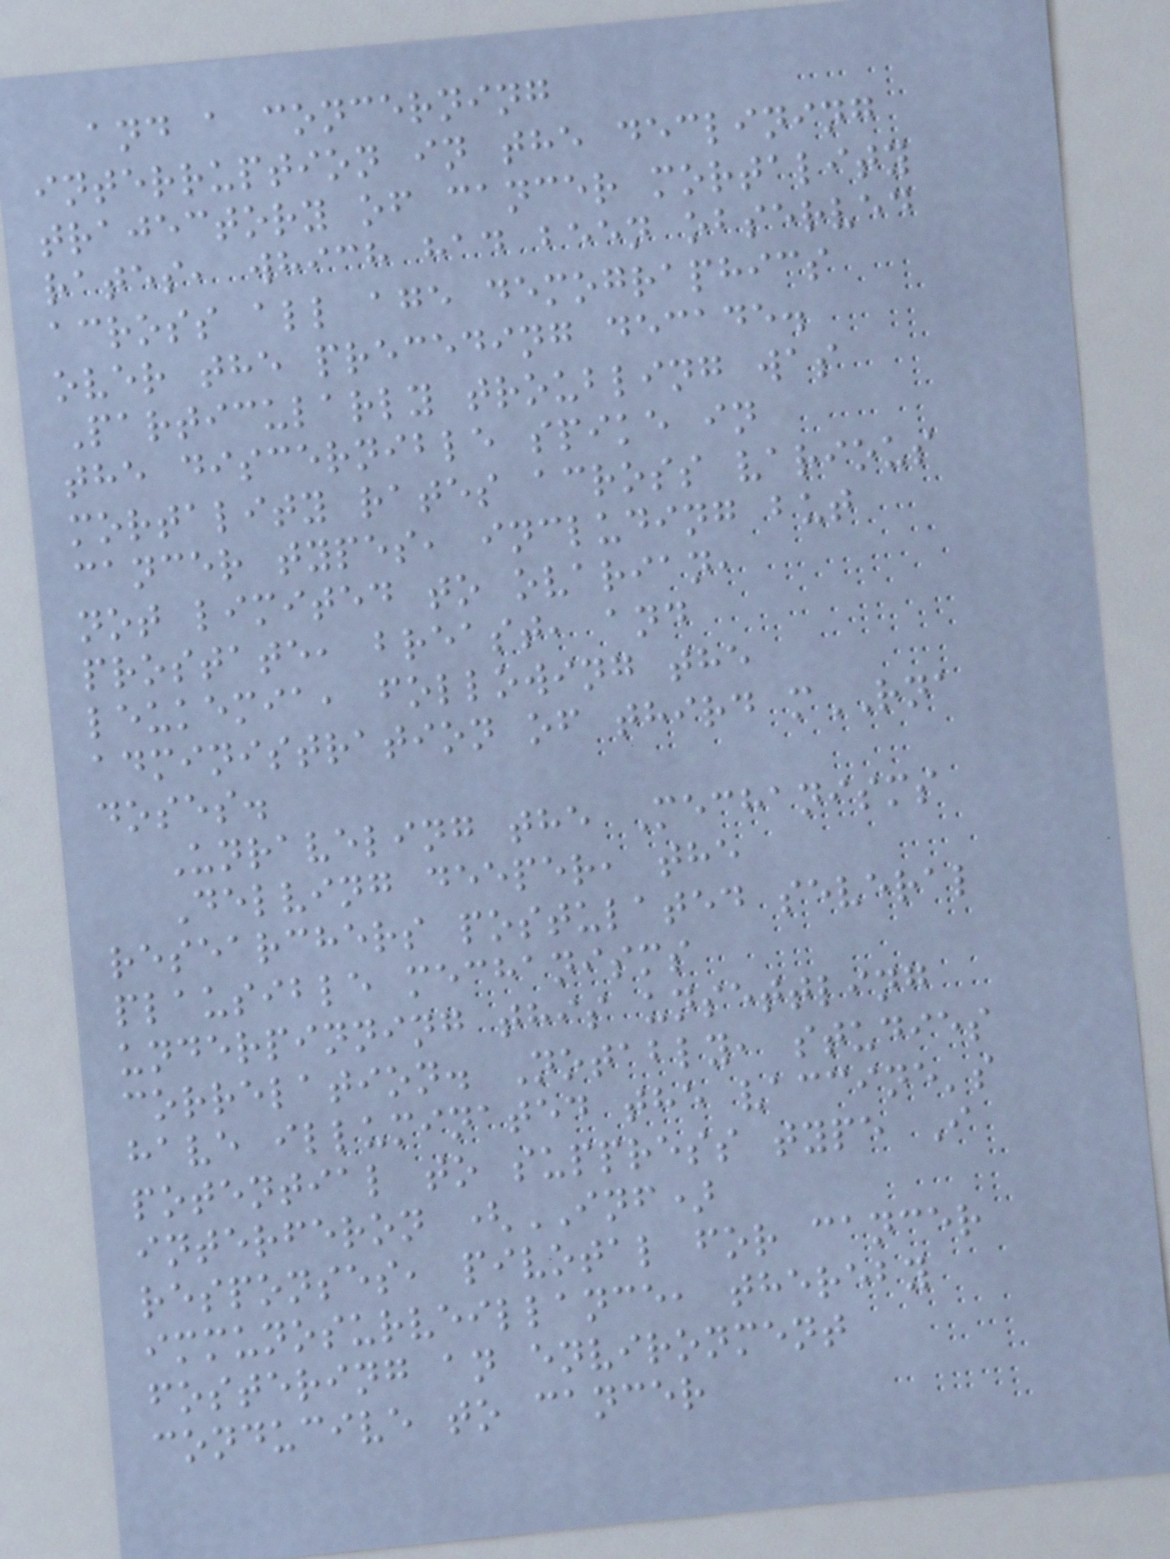and a concerning
interruption in the declining
trajectory of cancer mortality
rates, which had been observed
across all age demographics
over the preceding decade.
Particularly troubling was
the discernible spike in
mortality rates across various
cancer types, including but
not limited to ovarian,
prostate, breast, and
leukemia, following the
administration of third mRNA
doses.
Unraveling the Mechanisms
Delving deeper, the
researchers postulated several
plausible mechanisms
underpinning this unsettling
correlation. Notably, studies
have illuminated the vaccine's
potential to suppress type I
interferon (INF)
responses, pivotal for cancer
immunosurveillance, thereby
fostering an environment
conducive to cancer
